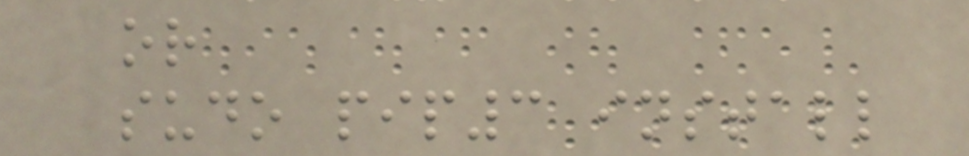or
sudo pip3 install
